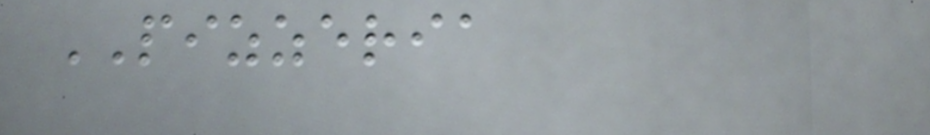PIZZERIA
